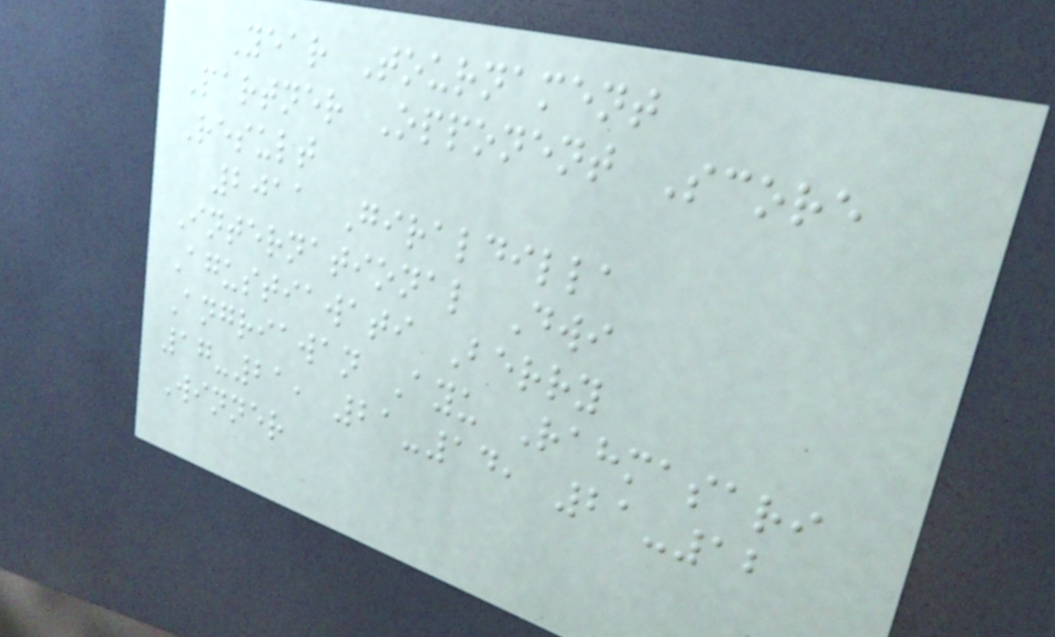Year Tournament
Partner Opponent Score
Result
2011 Giraldilla
International Dwi
Agustiawati Berry
Angriawan Ayu Rahmasari
17-21, 21-14, 21-12
Winner
